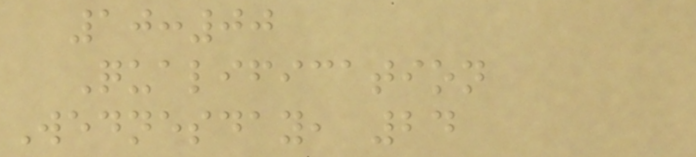10:00
Qualification
Wednesday, 24
